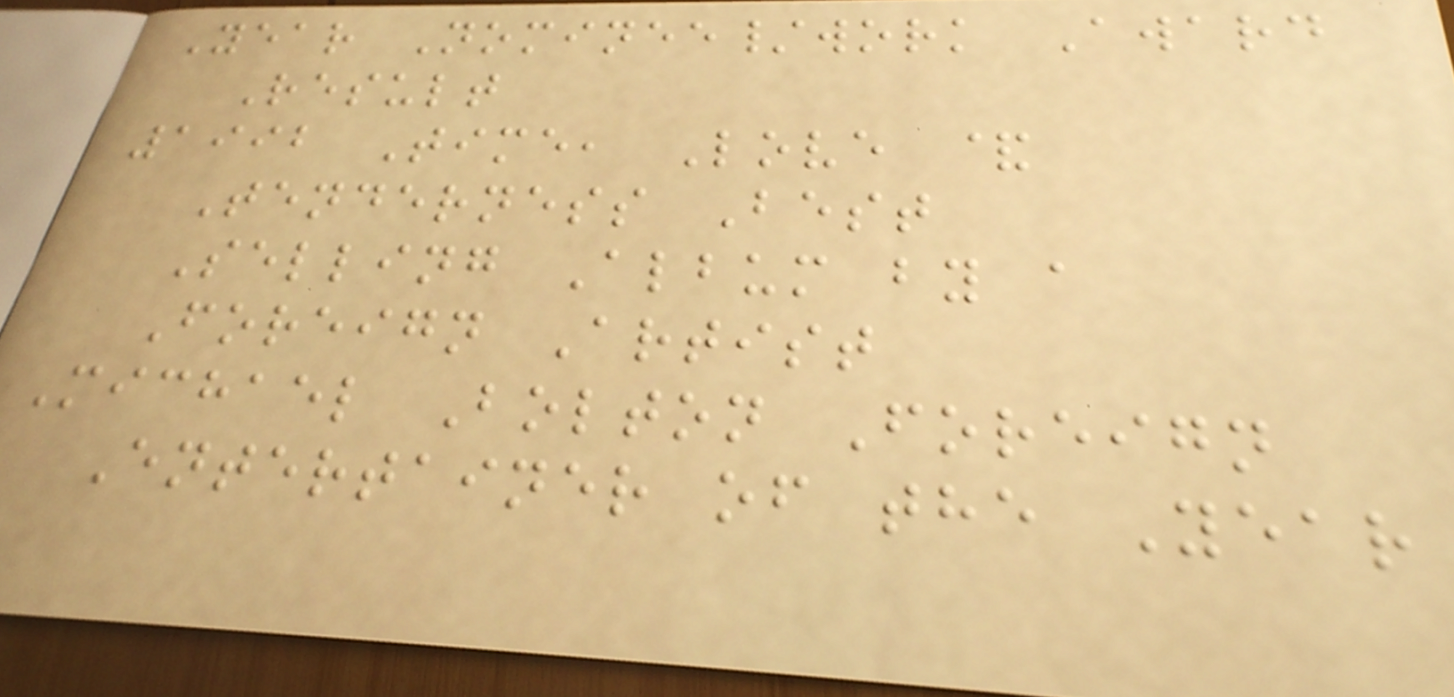Year Nominee/work Award
Result
1992 Time, Love &
Tenderness Best
Selling Album by a
Foreign Artist
Michael Bolton Foreign
Entertainer of the Year
